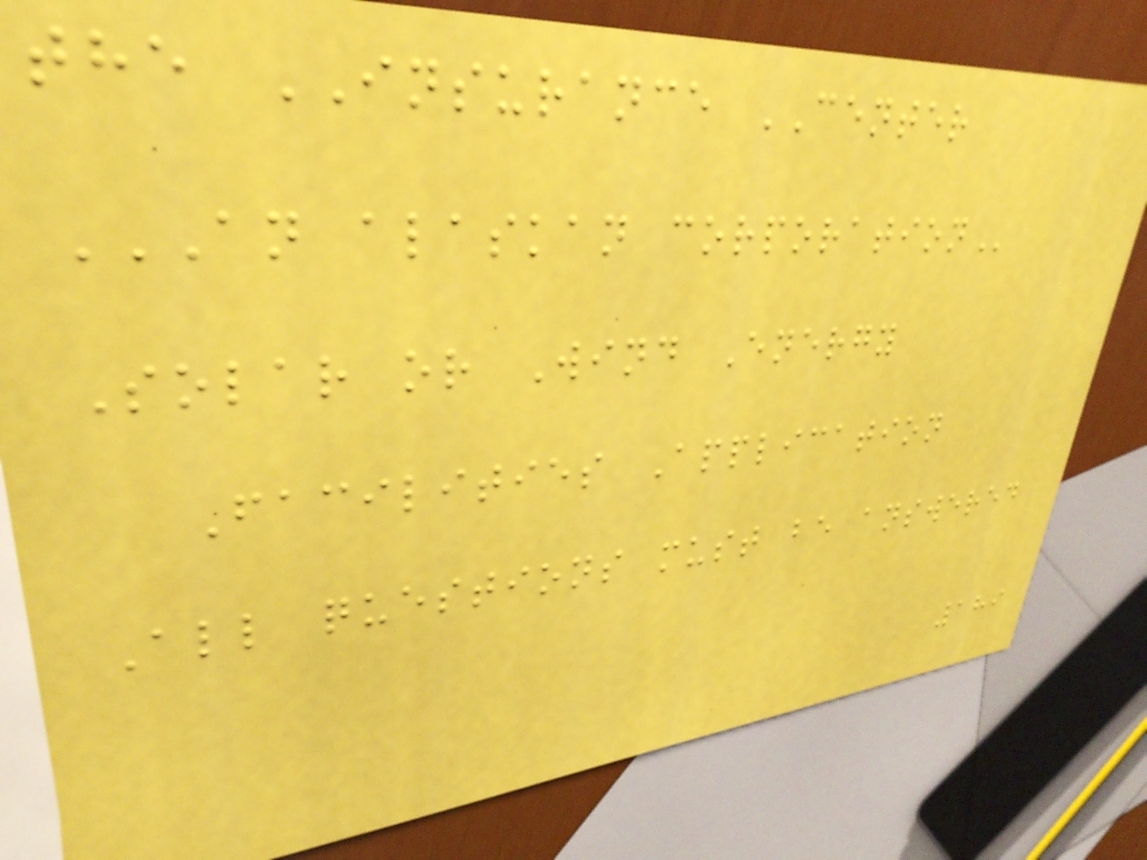the INSURANCE CENTER
AN ALASKAN CORPORATION
Solar or Wind Energy
Facilities Application
All questions must be answered
189
